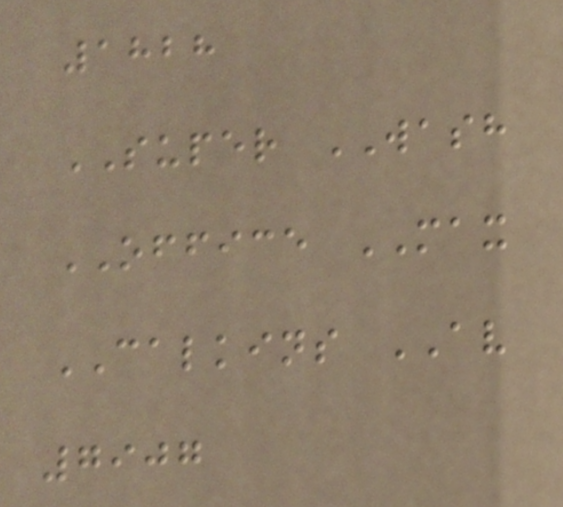1828
SUPER WASH
OFFICE MAX
CALKINS AV
7907
